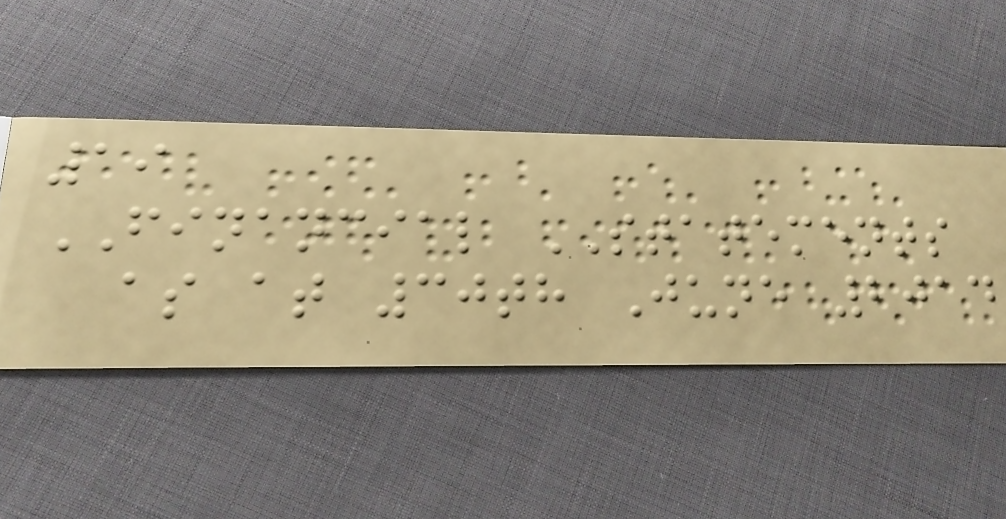19
FINANCIAL STATEMENTS
as at 30th June 2014
